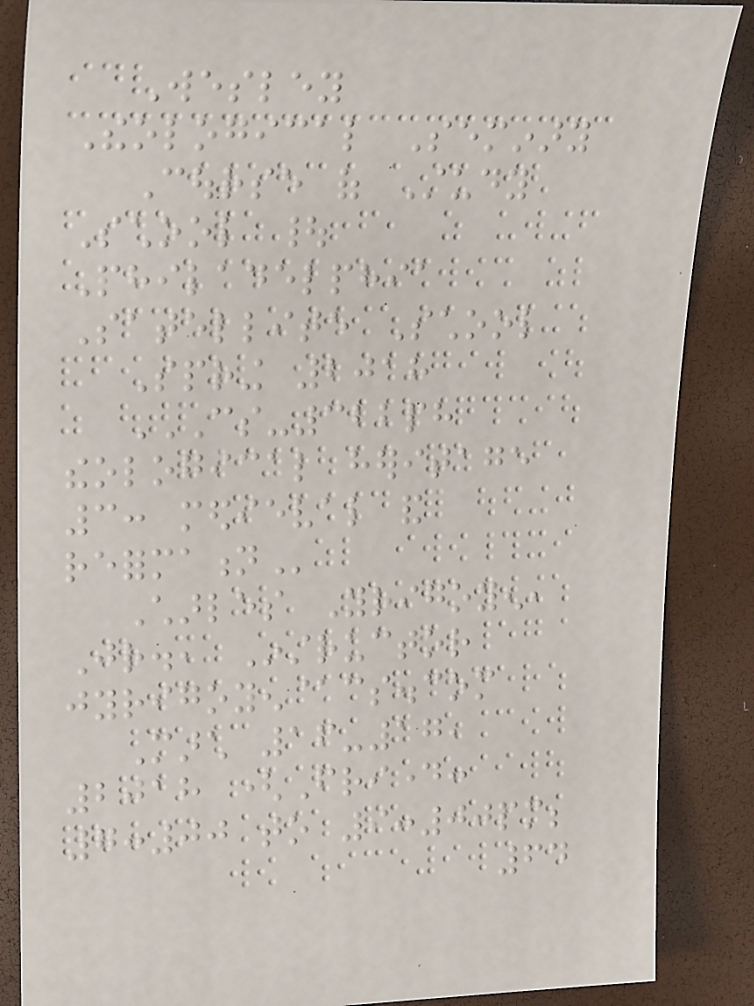Wesley
Theological Seminary
Course of Study
School |
Philadelphia
Satellite School
Spring 2018
CS-322PH
THEOLOGICAL HERITAGE
3: MEDIEVAL AND
REFORMATION
Charles Yrigoyen,
Jr., Instructor
jyrigoyen@cs.com
March 16-17,
2018 (Friday:
7:00 to 9:00pm;
64
